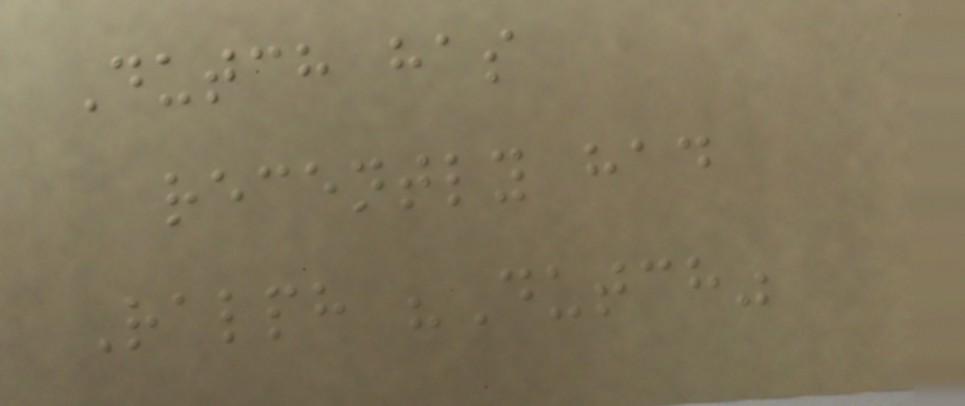Dutch has
recently had
Ralph "Dutch"
